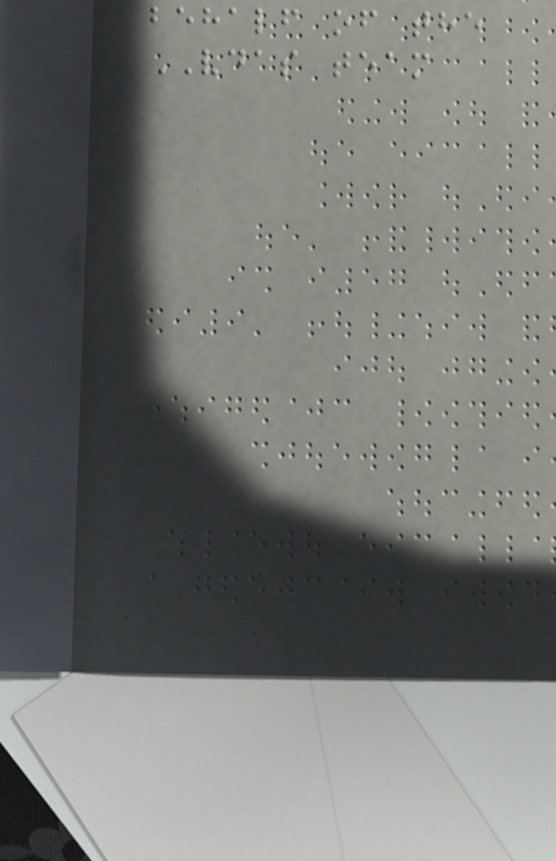behalf of the
VDAS team
